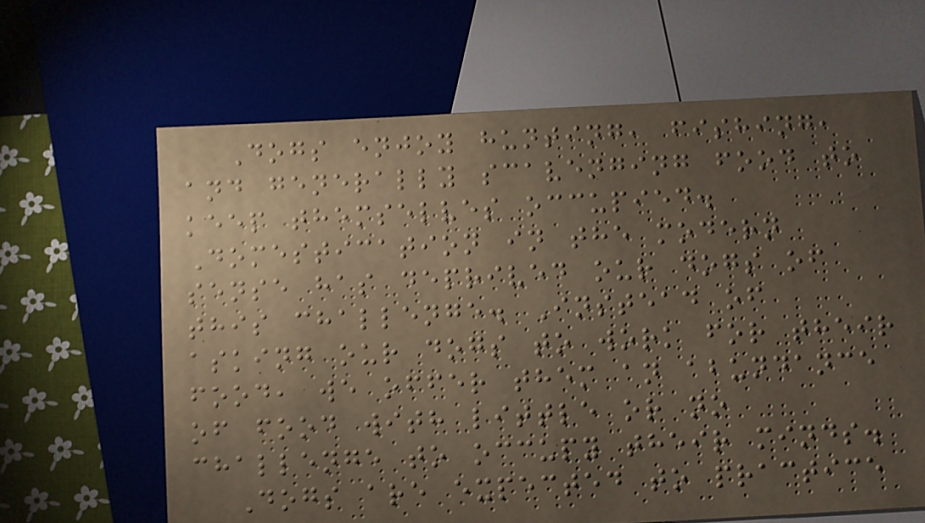Dogs enjoy hunting, fishing,
and generally scavenging food to
keep themselves occupied.
Domestication in the modern
sense has deprived our dogs of
this challenge. Instead of
asking our dogs to work for their
food, we offer them an abundance
of food with little or no
challenge to occupy their minds.
Dogs are expected to practice
